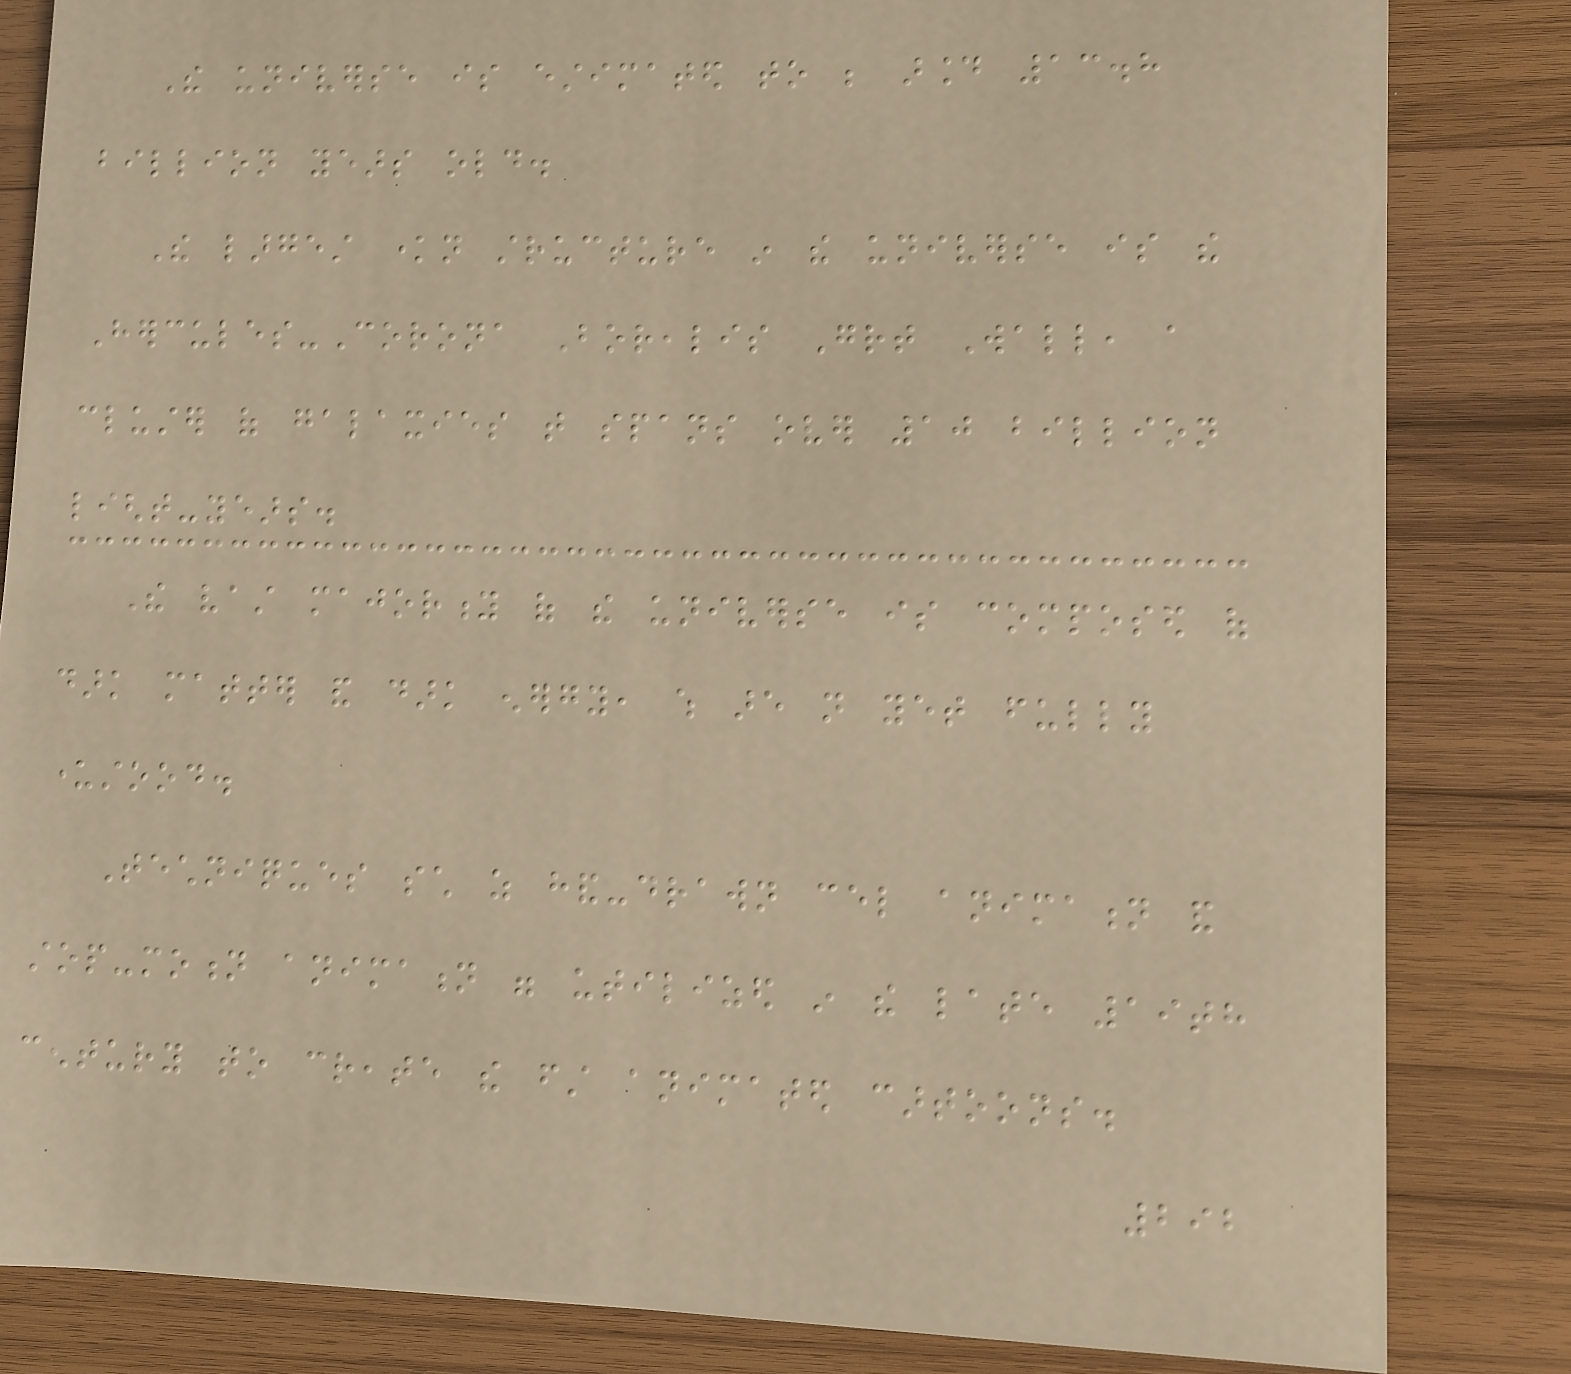The universe is estimated to be around 13.8
billion years old.
The largest known structure in the universe is the
Hercules-Corona Borealis Great Wall, a
cluster of galaxies that spans over 10 billion
light-years.
The vast majority of the universe is composed of
dark matter and dark energy, which are not yet fully
understood.
Techniques such as hand-drawn cel animation and
stop-motion animation were utilized in the late 19th
century to create the first animated cartoons.
292
